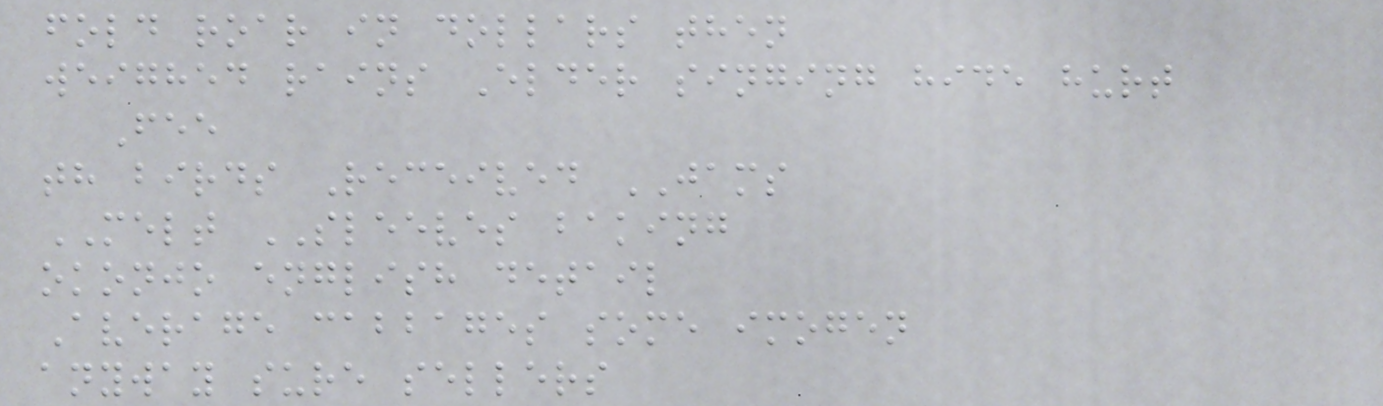fold roar in dollars then
weighed rains Elder singing hide hurt
Fee
th birds Received JAMS
MELT SLEEVES baking
okonjo english detail
Average cabbages some imogen
anyway sure sellers
